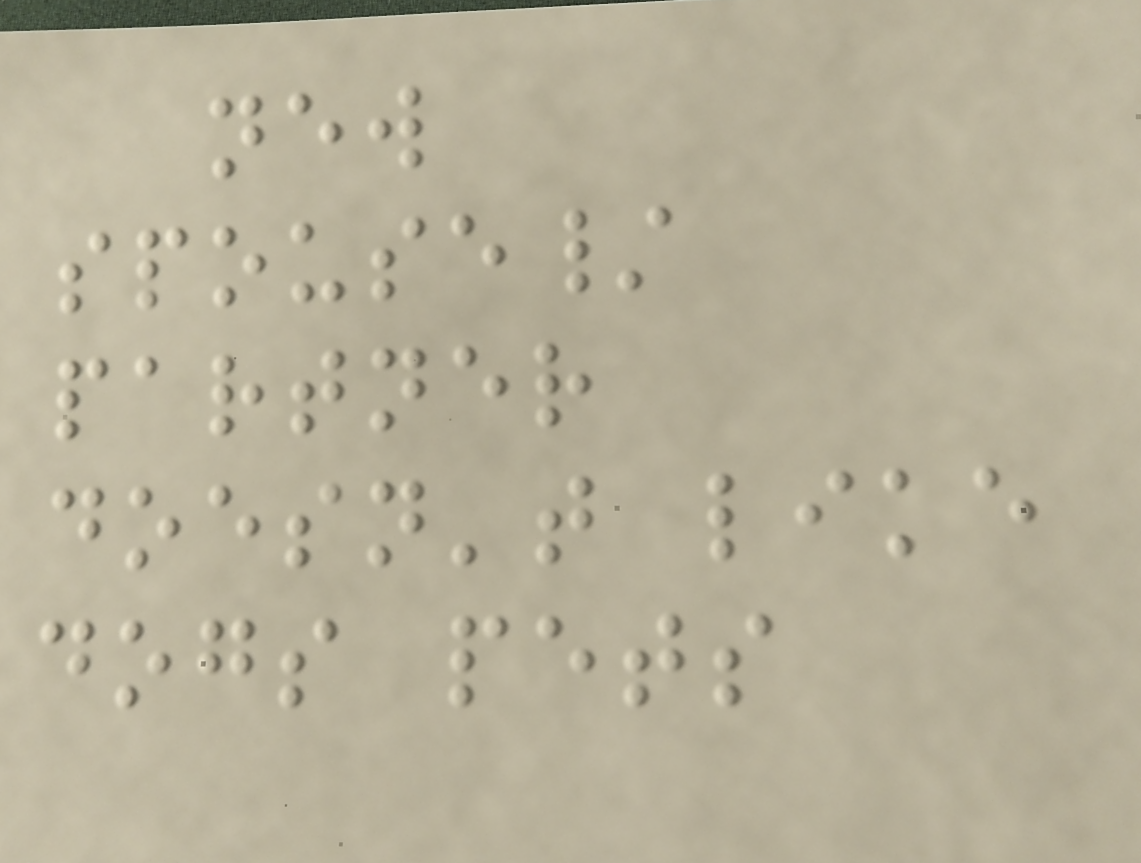new
spouse/
partner
doesn't like
dogs pets
